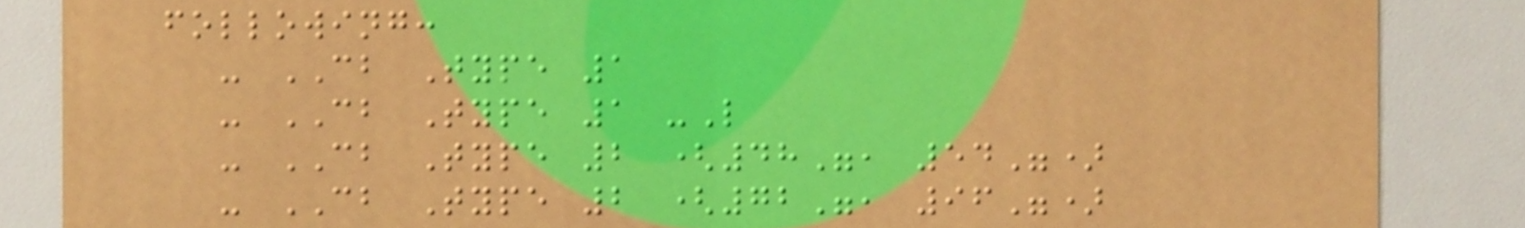following:
- CB Type 1
- CB Type 1 -L
- CB Type 2 (48", 54")
- CB Type 2 (72", 96")
